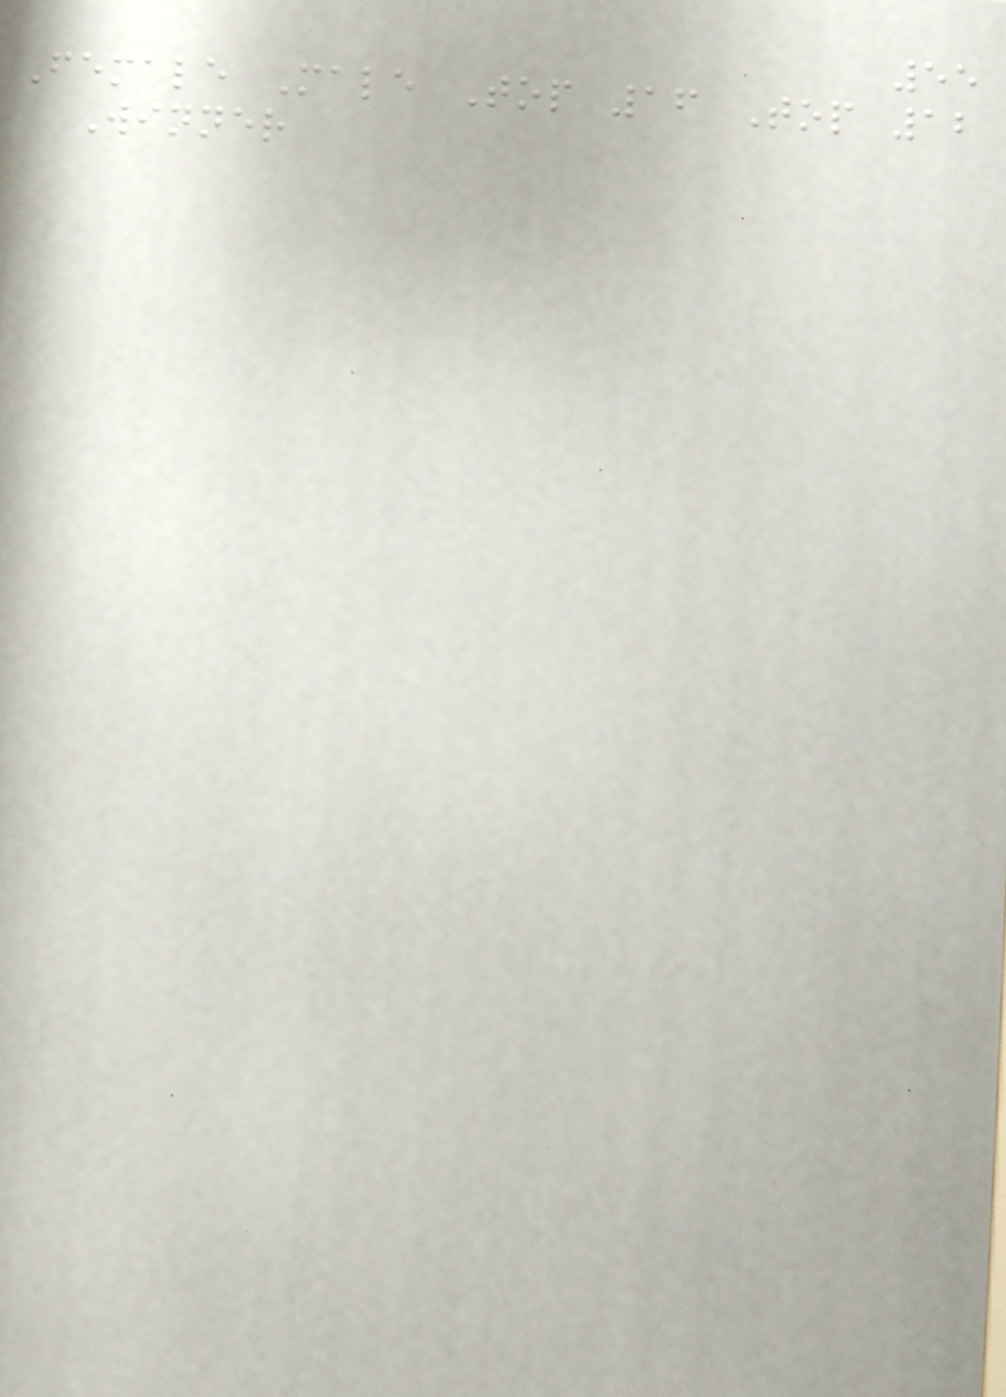55
Female Male Top 16 Top 12
Winner
